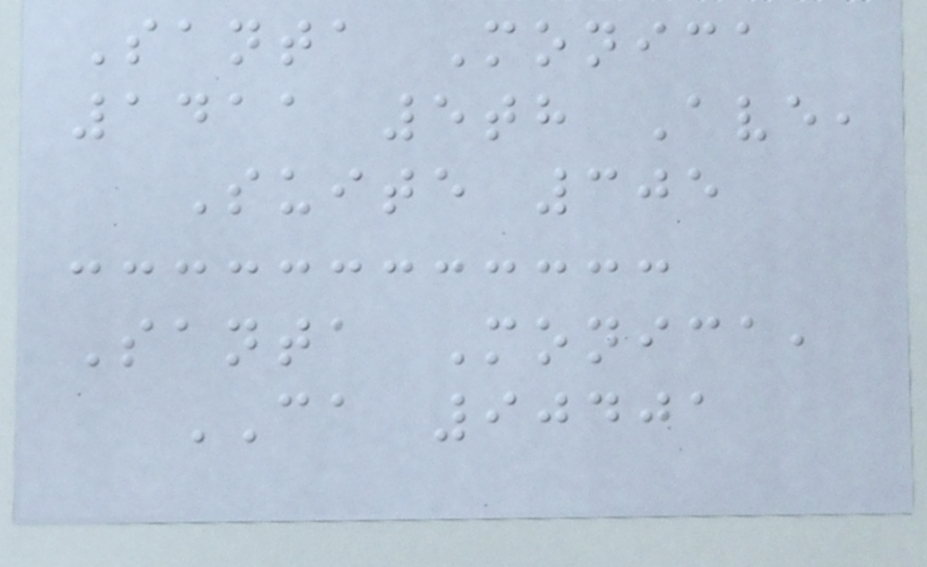Santa Monica
1411 5th Ave,
Suite 305
Santa Monica,
CA 90401
